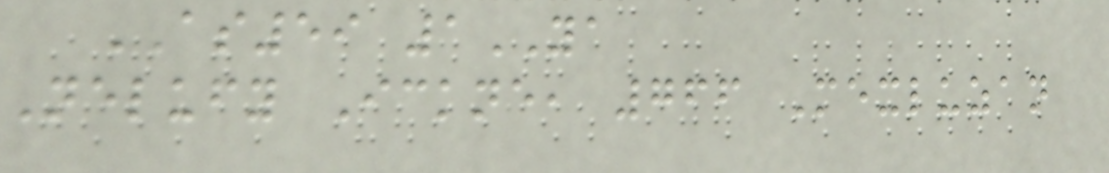AS59 1YA
Nelufy Ickne, 766 Mexluzan
